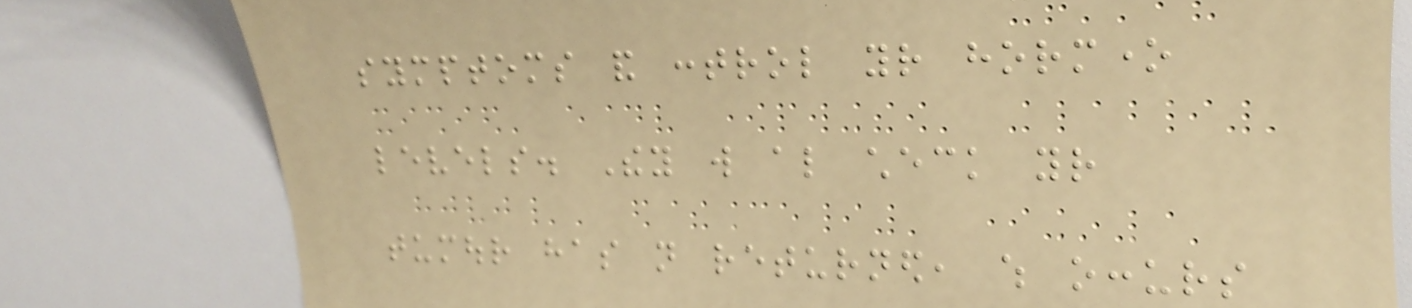symptoms and control your hormone
levels. They will also check your
tumour has not returned, which occurs
